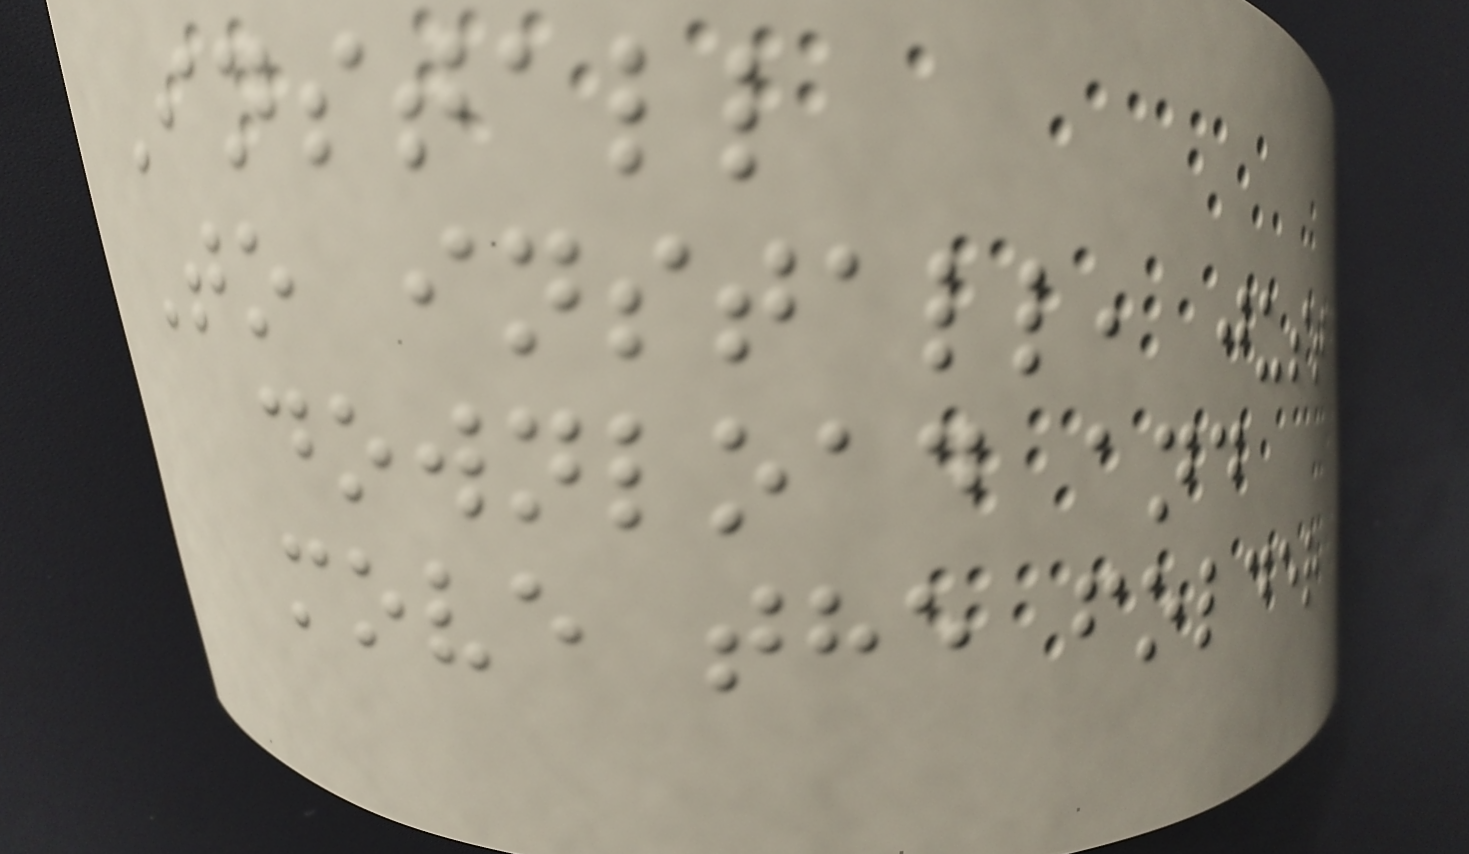Install
To install, just
download and
move the folder
